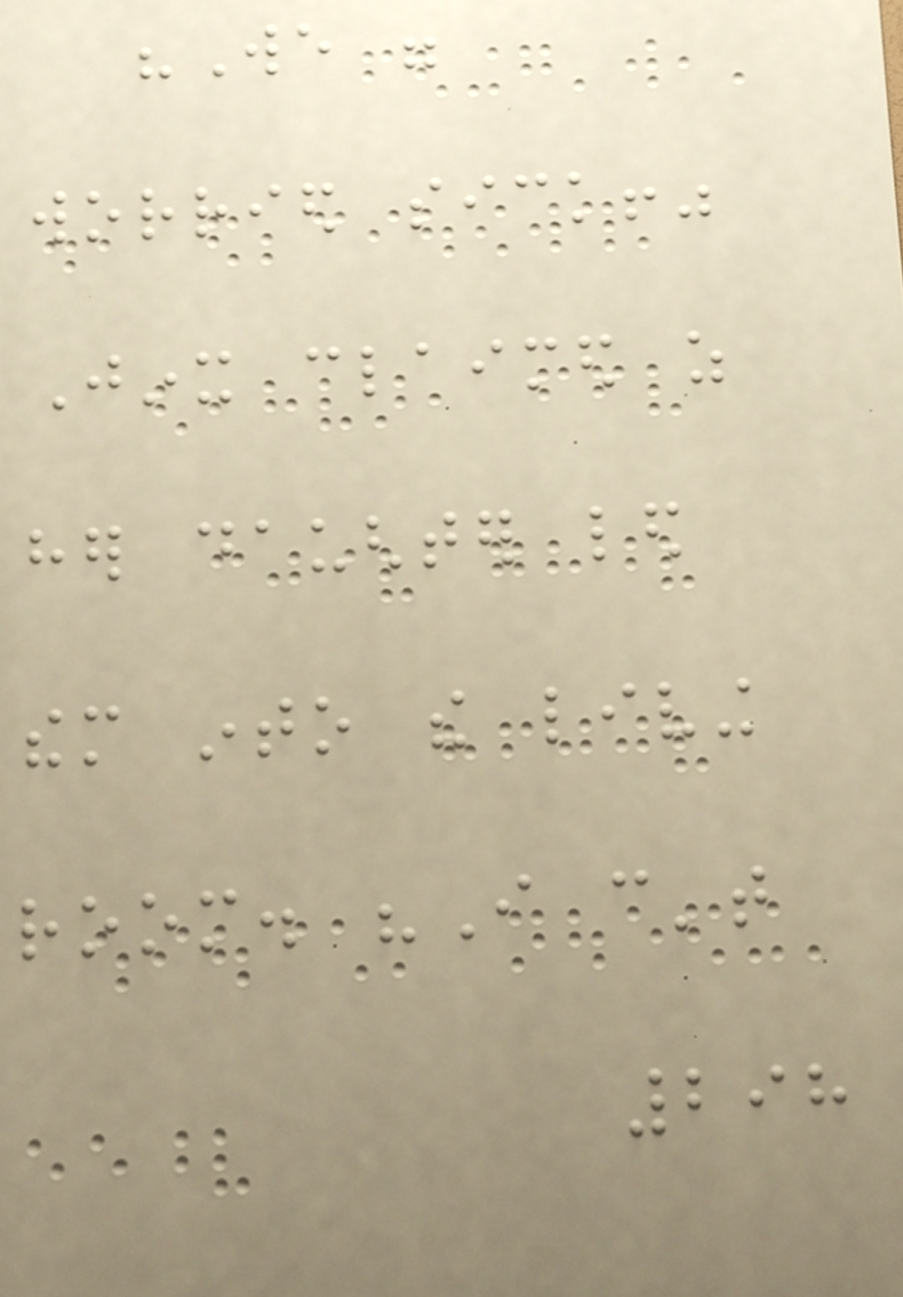"We were
worried sick!"
Jinx claimed as
her daughter led
them into the living
room. "I can't
298
